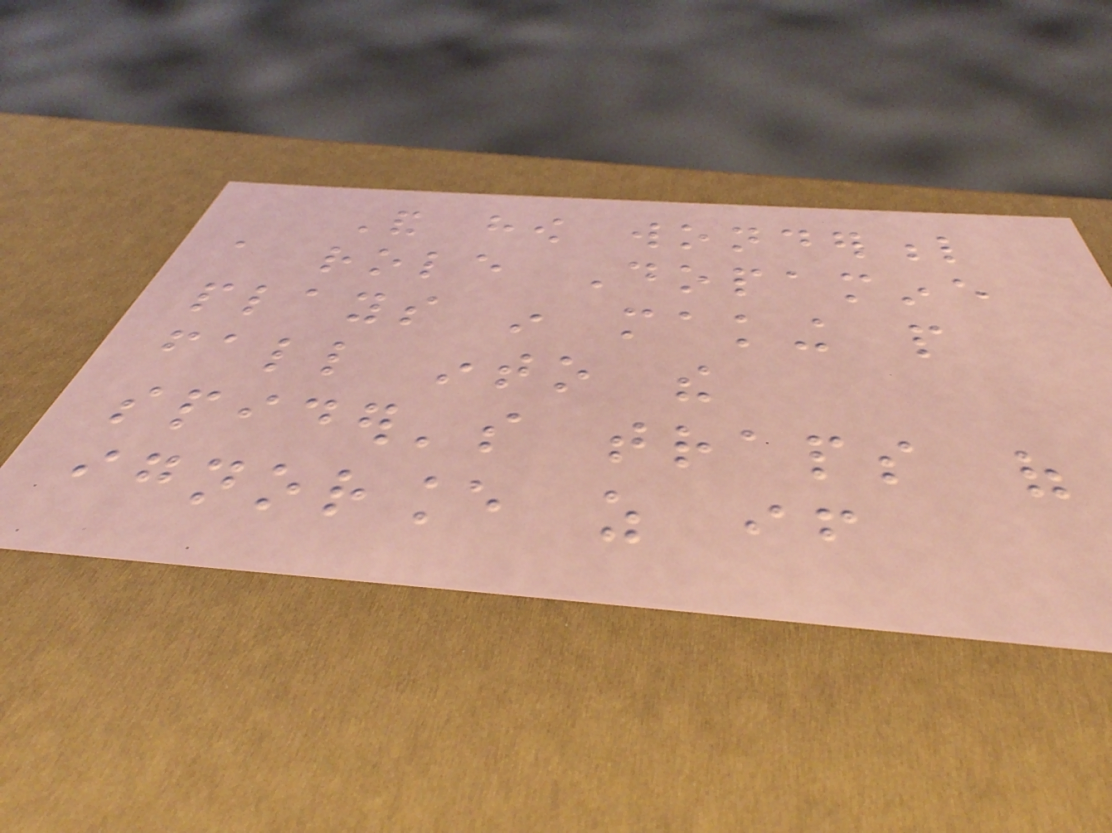And how wonderful
a role Dopamine
plays in making people
fall into the
spider's traps of
ignorance as if
